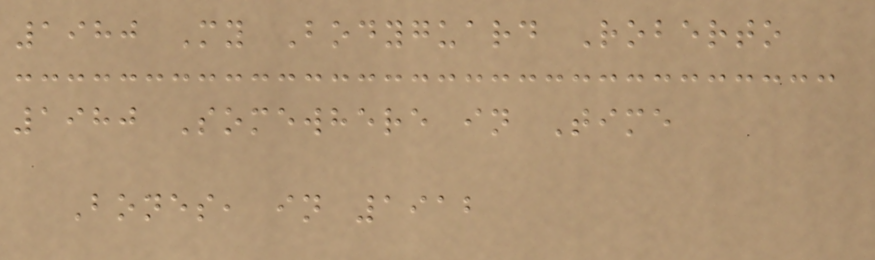1980 My Bodyguard Roberto
1980 Somewhere in Time
Bones, in 1912
